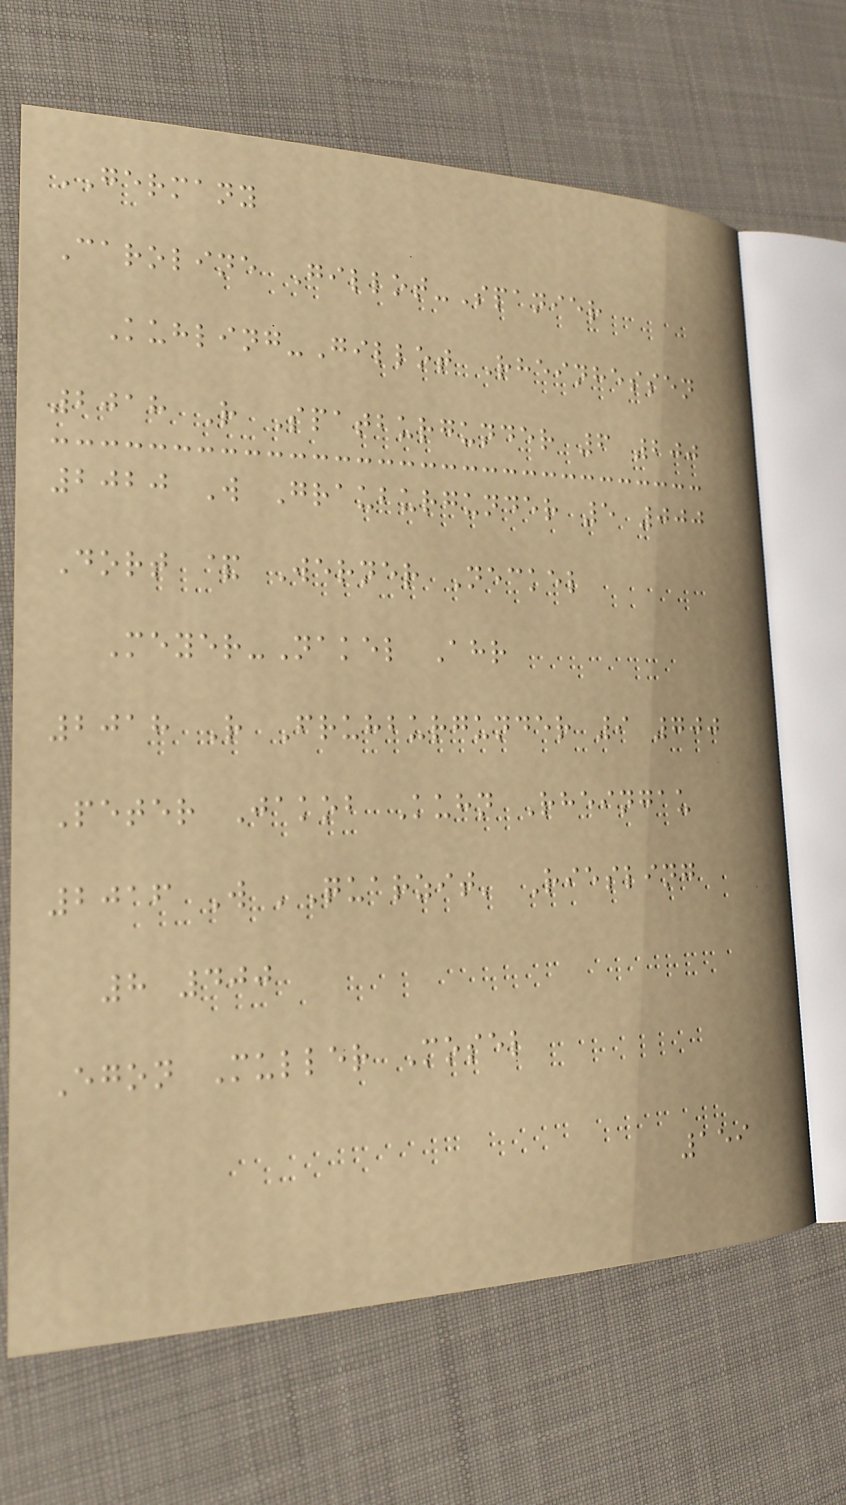GERMANY
Caroline Gillot-Spanier
Kuhling-Gillot Rheinhessen
2018 R Spatburgunder 6 200
2020 W Grauburgunder 5 000
Dort & Werner Neckel
Meyer-Nakel Ahr
2018 R Fruhburgunder 9 700
Peter Jakob Kuhn Rheingau
2016 W 'Quarzit' Riesling
8 400
Egon Muller Mosel
159
